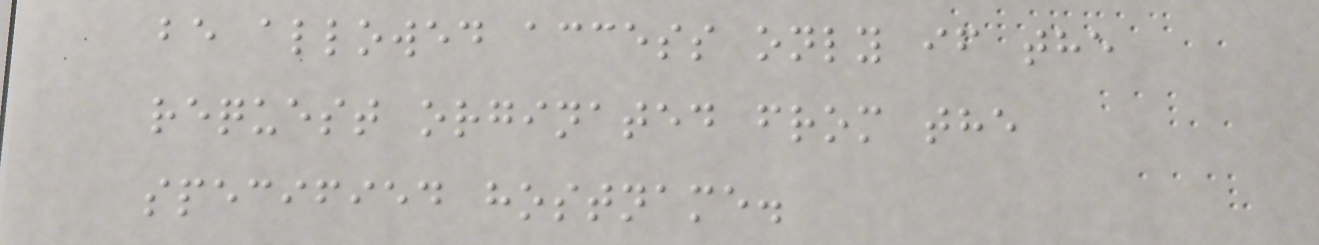be allowed access only if the
request orginated from the
specified hostname.
